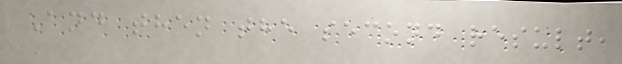And then the second result,
